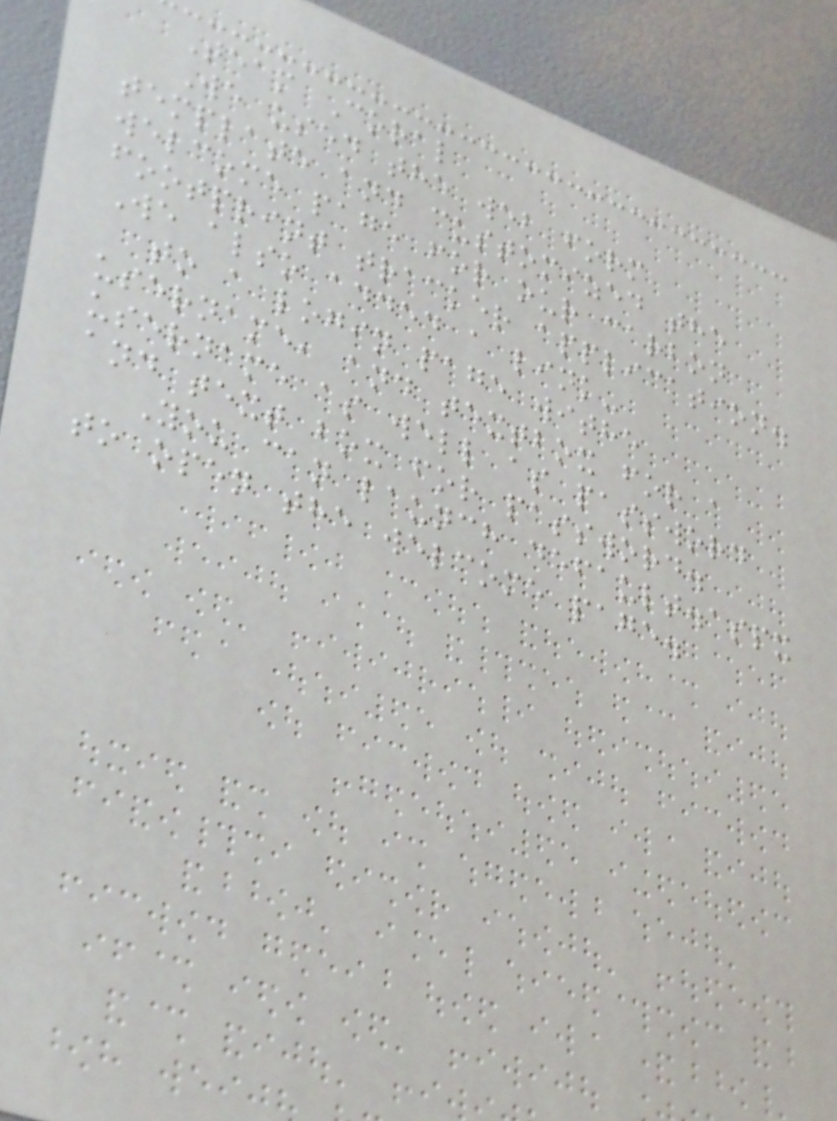Team Coral
We used the web form
template and customized the
welcome page for our carbon
footprint tracker application.
We also added a link-
to a login page withe
username, and textbox for a
username as well as password
and text box for password.
You can launch default.aspx
to open the welcome page.
